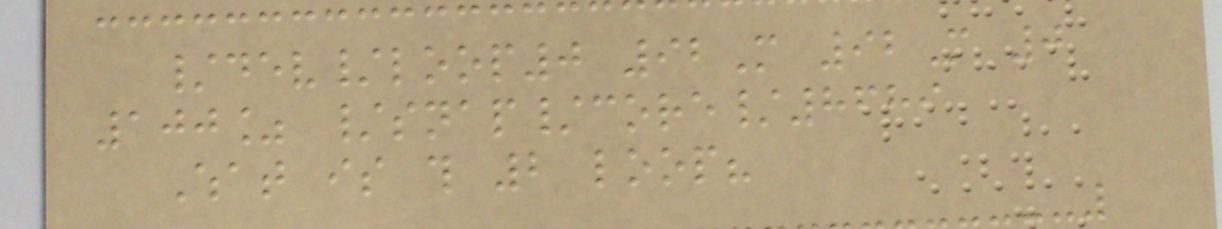/dev/loop0 92M 92M 0
100% /snap/core/8689
What is this 2 loop?
